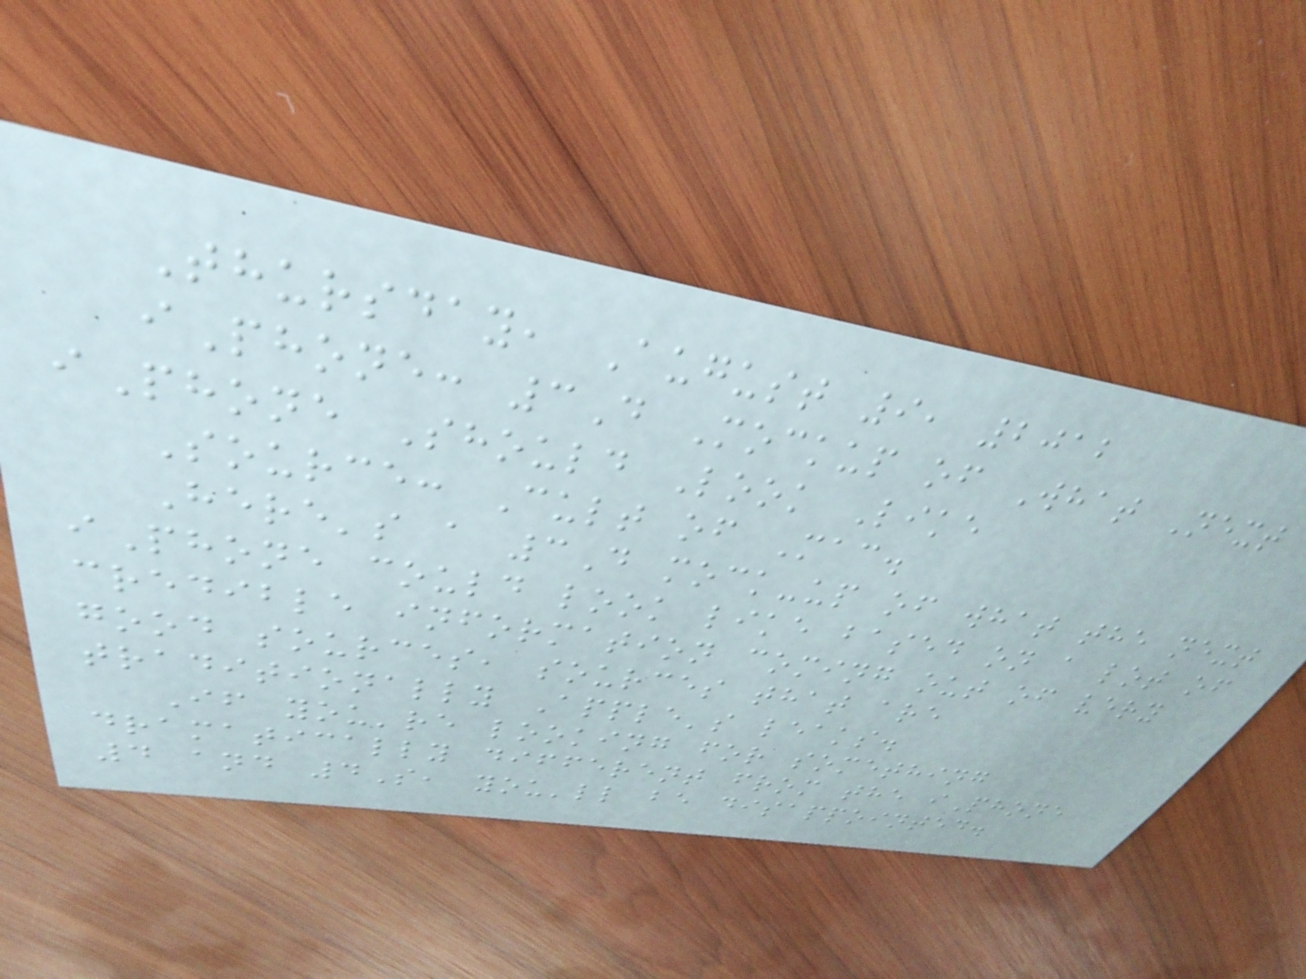Thursday, August 9, 2012
iPhone: 3D Mockup of What Next
iPhone Should Look Like
Source: Cult of Mac.
Here's a 3D mock-up of what the next
iPhone could look like based on a lot of
credible information coming out of very
good sources, sources that are
traditionally Apple's leaks.
If you're looking for something
dramatically different from the iPhone
4 and 4S, you'll be disappointed.
